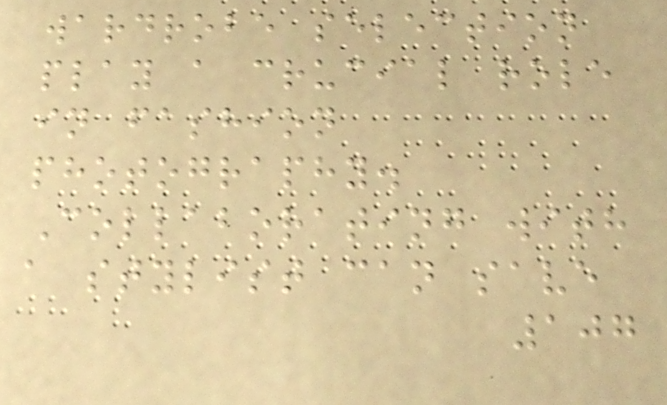wardrobe selection
play a crucial role
in fashion
photography.
Collaborating with
a stylist can save
107
